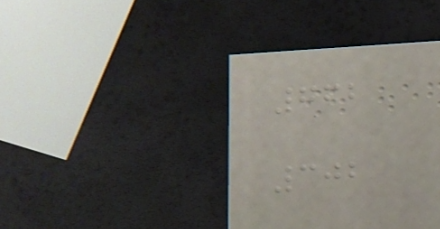762
302
